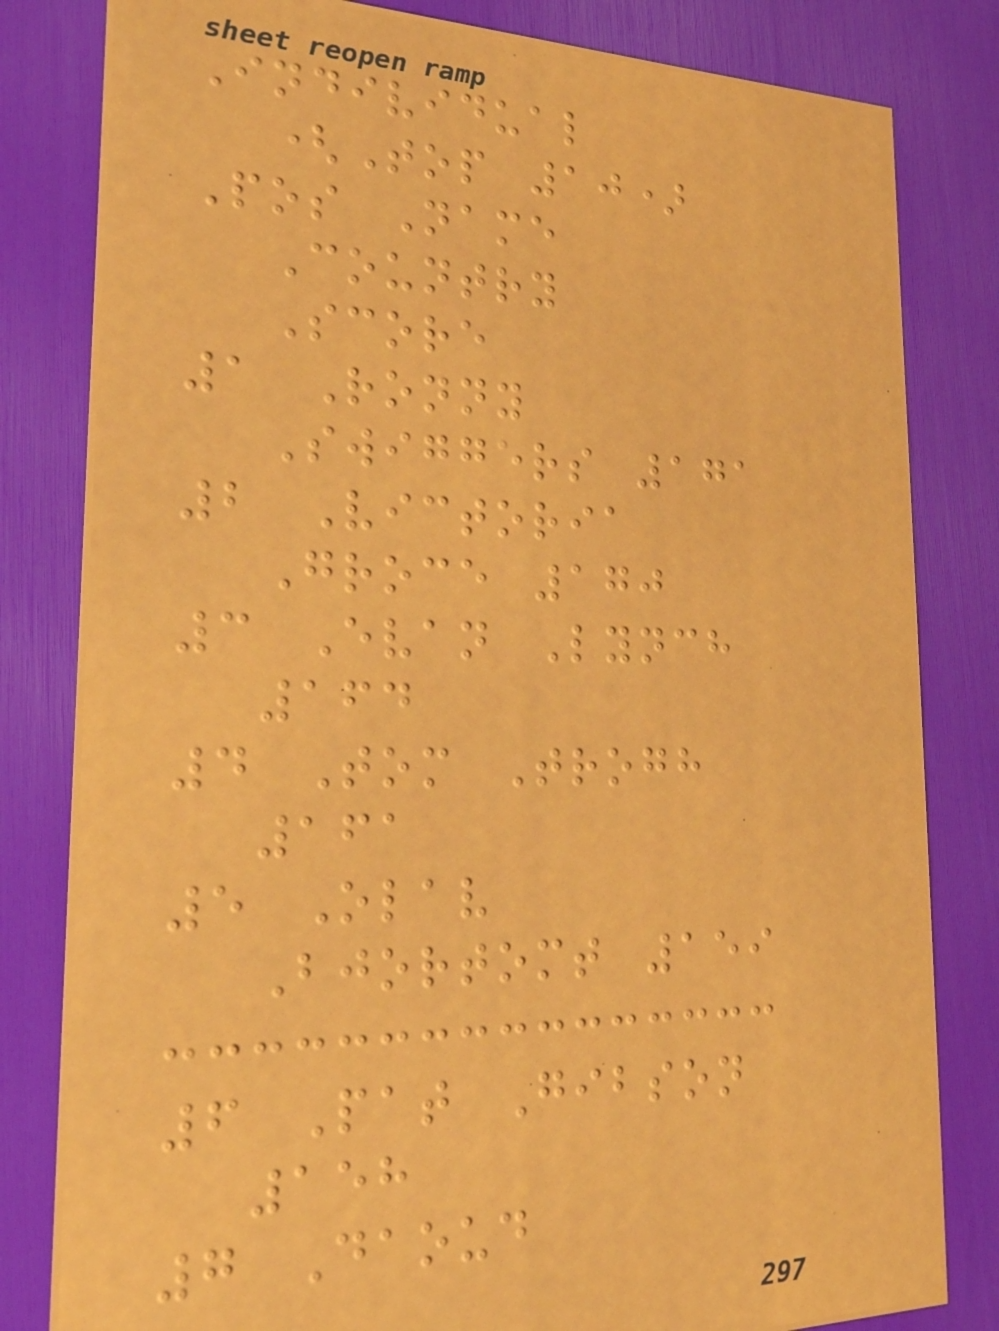Individual
(Top 10)
Pos Name
Country
Score
1 Ronny
Swiggers 171
2 Victoria
Groce 170
3 Evan Lynch
164
4 Tom Trogh
161
5 Olav
Bjortomt 159
6 Pat Gibson
158
7 Daoud
